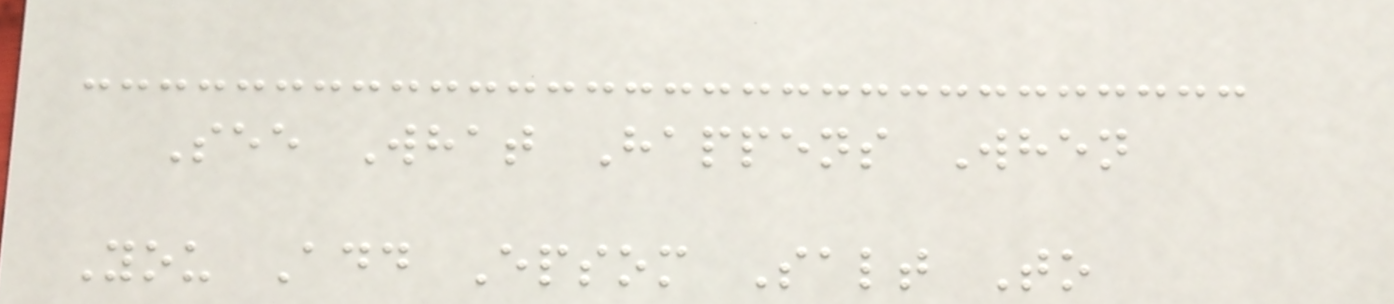See What Happens When
You Add Epsom Salt To
